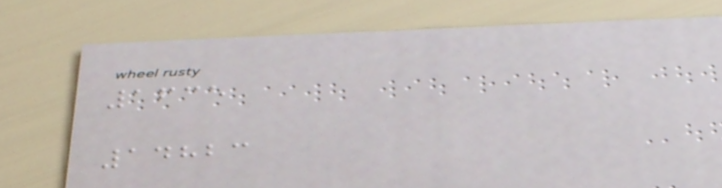1635
14823
